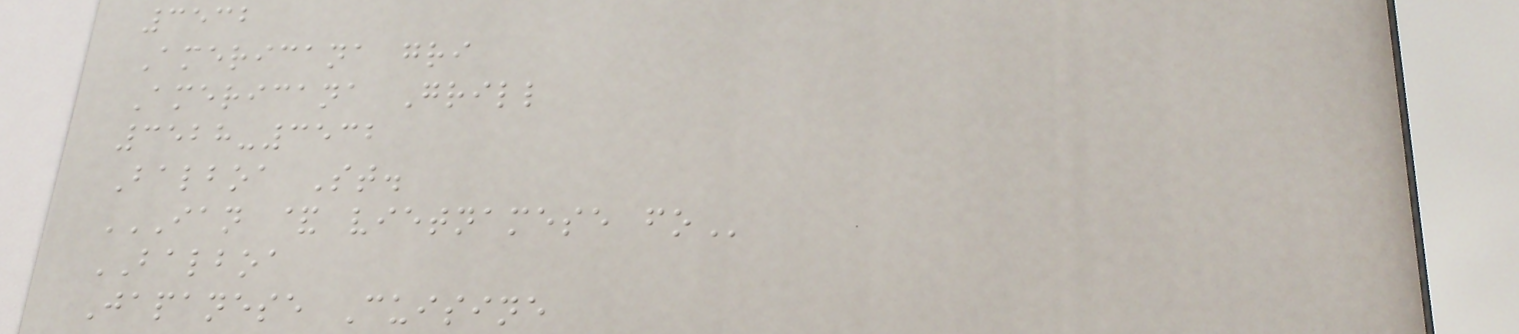3532
Americana gri
Americana Grill
3528-3532
Balboa St.
IAN & VIETNAMESE FO
BALBOA
Japanese Cuisine
